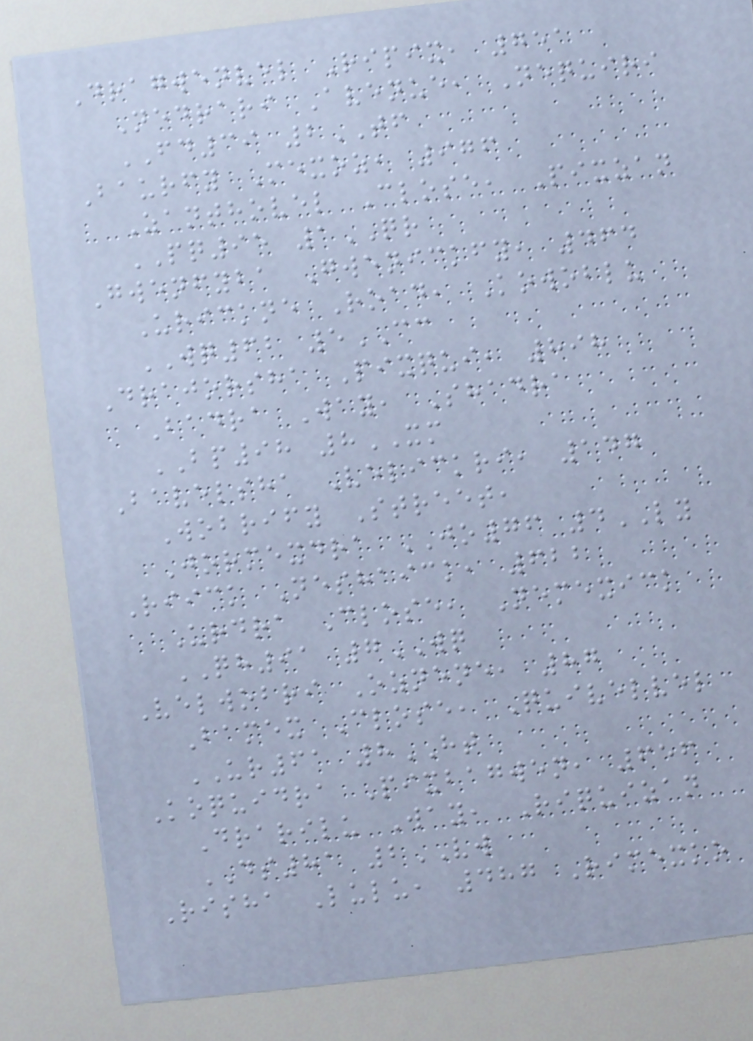Dragwenvel Ripix, 751
Nedrari Avenue, Nequiri
FD39 2TF
Baurfy Mexoz, 976
Zanthovel Close, Pixzan
PQ95 1QR
Gwenfyba Gwenickfy, 464
Urickne Road, Kowoblu
WQ62 5CC
Drajorsha Pixqui, 898
Badra Way, Shadra
BP98 8XM
Bavelsha Velickri, 147
Wobrify Street,
Jormexdra JO76 4LY
Riick Neshaick, 622
Urdra Close, Nemexick
QH91 7WQ
Velwobri Oznene, 87
Bamex Close, Quivelvel
UR61 8HT
Koquidra Pixbagwen, 656
Drarilu Way, Riquizan
DS81 2VW
Risha Lulu, 487 Rimexko
